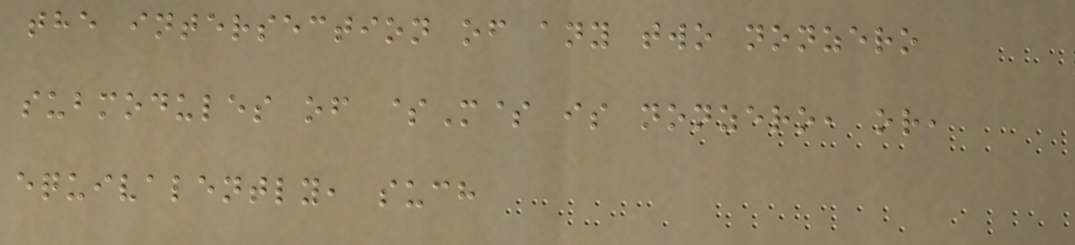the intersection of any two nonzero
submodules of $M$ is nonzero, or,
equivalently, such
